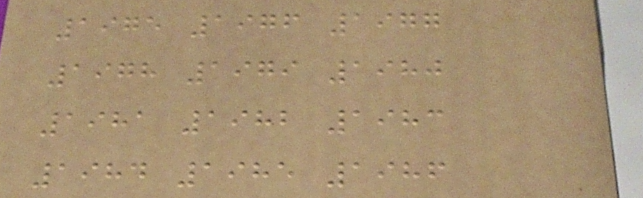1975 1976 1977
1978 1979 1980
1981 1982 1983
1984 1985 1986
